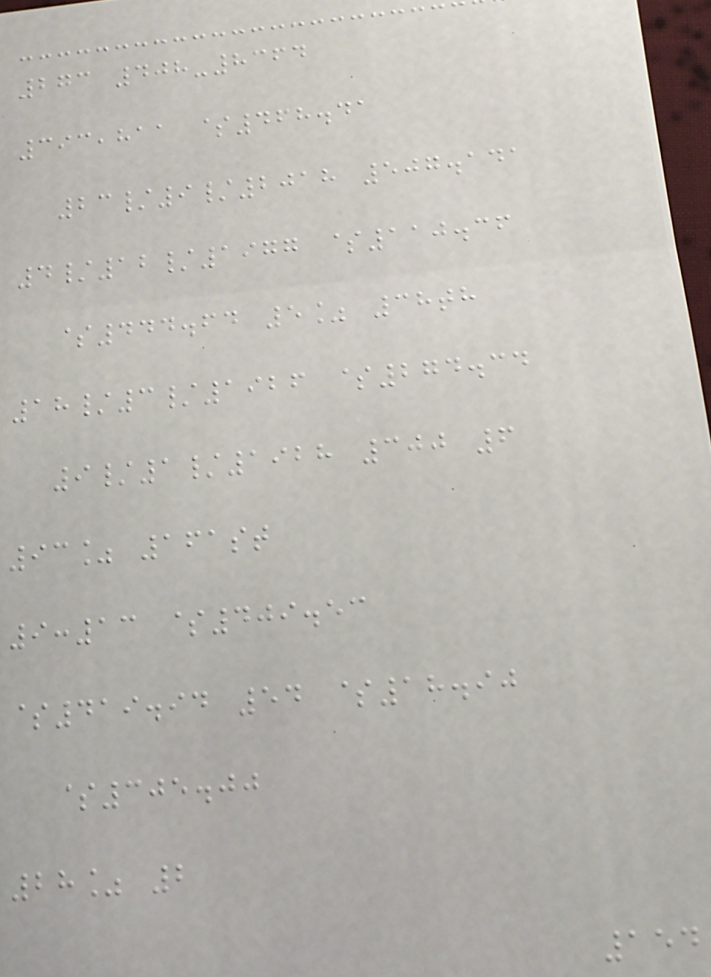273 408-8364
393,811 $468.41
23/9/2018 507.141
4/12/1977 $110.36
$444.64 5% 38th
18/3/1926 $274.34
9/1/1928 300 6
93% 161st
9:13 $409.53
$419.94 54 $18.90
$305.00
28% 2
154
